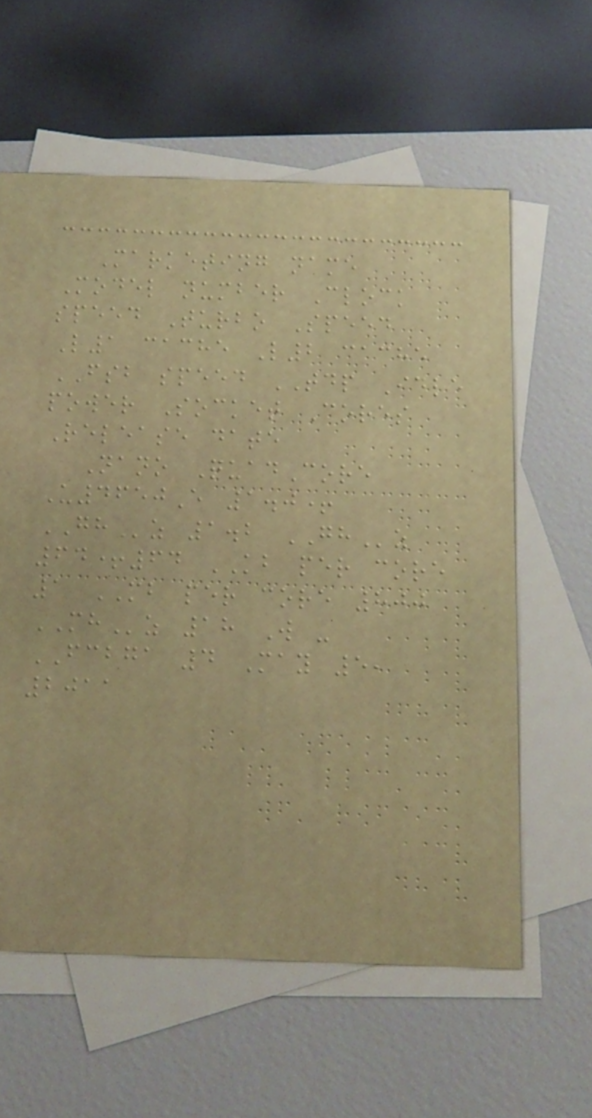Marketing name
Model number Clock
speed Turbo Speed
L1 cache L2 cache
FSB speed TDP Idle
power Socket Cores
Release date
Nano QuadCore
U4650E 1.0+
GHz 1.2 GHz
64+64 KB per core
1 MB per core 800
MHz 18 W -
FCBGA 4 May 5,
2011
